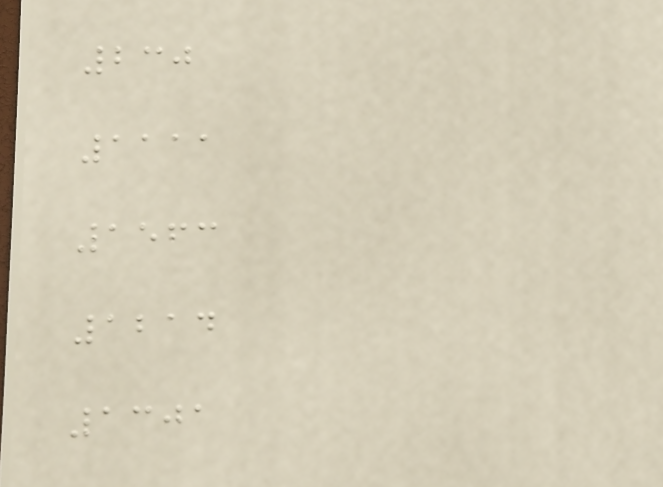230
1111
1563
1214
1301
